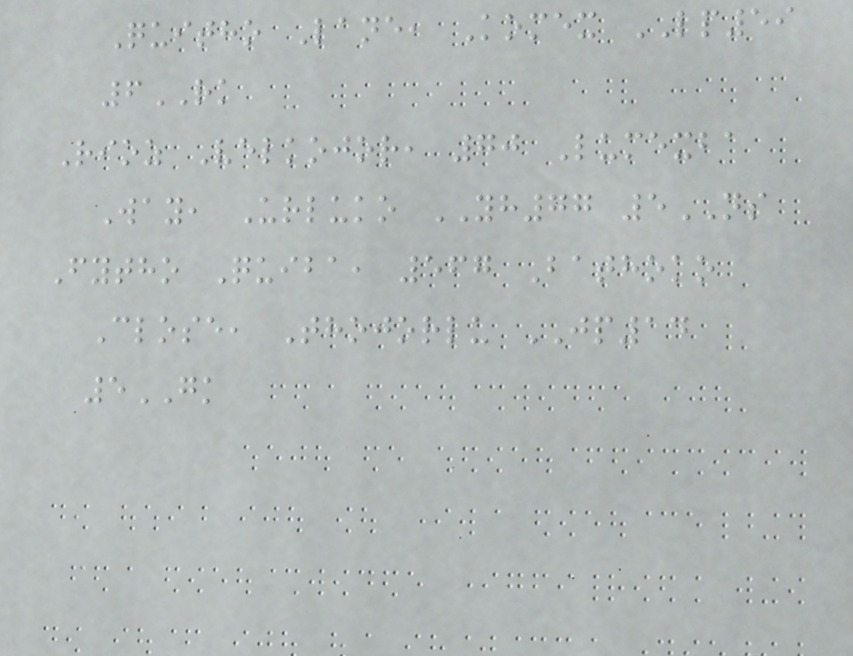Quitho Lane, Komex LP59
6RK
Rioz Velkojor, 70 Lumexba
Way, Urluko YH77 5NS
Fytho Quiba, 567 Bathoko
Close, Thojorlu JP14
5GK
